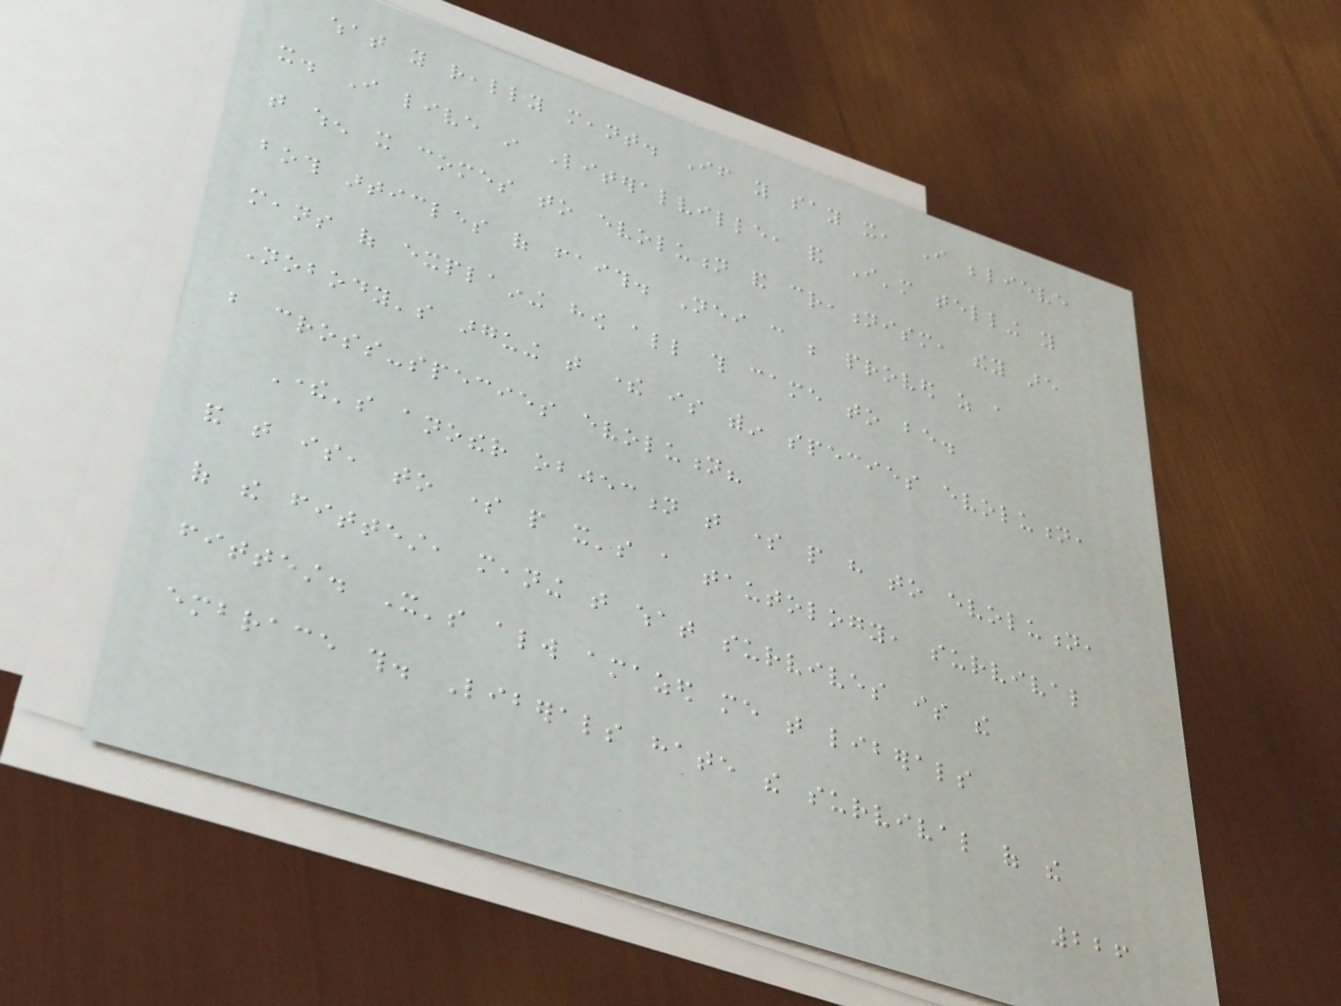what you really meant. If you say it, I believe
it. I live in Literalville, and I'm telling you
that when it comes to evolution and creationism, they are
both articles of faith. Neither can be proved as a
means of explaining how all this came to be.
Nobody's arguing that there is within species evolution,
but cross-species evolution?
There's another objection that some people have to evolution,
and that is, to some people it's a tautology, survival
of the fittest, meaning that what survives is the
fittest. It's always amazed me that liberals
embrace this. Liberals hate the survival of the
226
